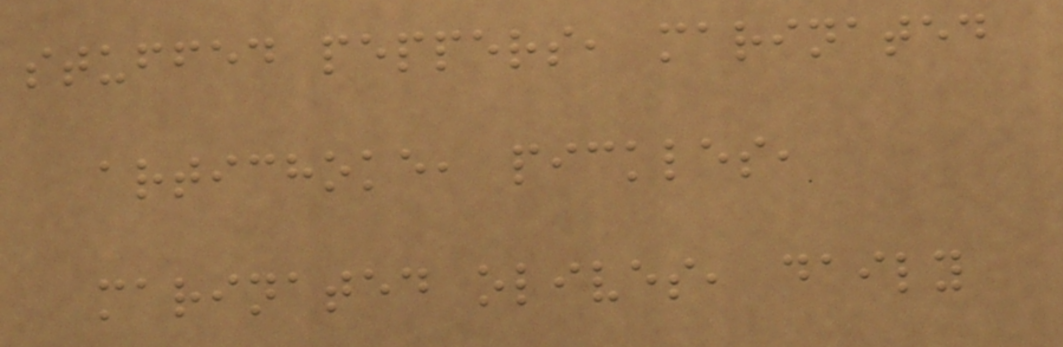stuffed peppers, marinated
artichoke, pickles,
marinated olives, daily
